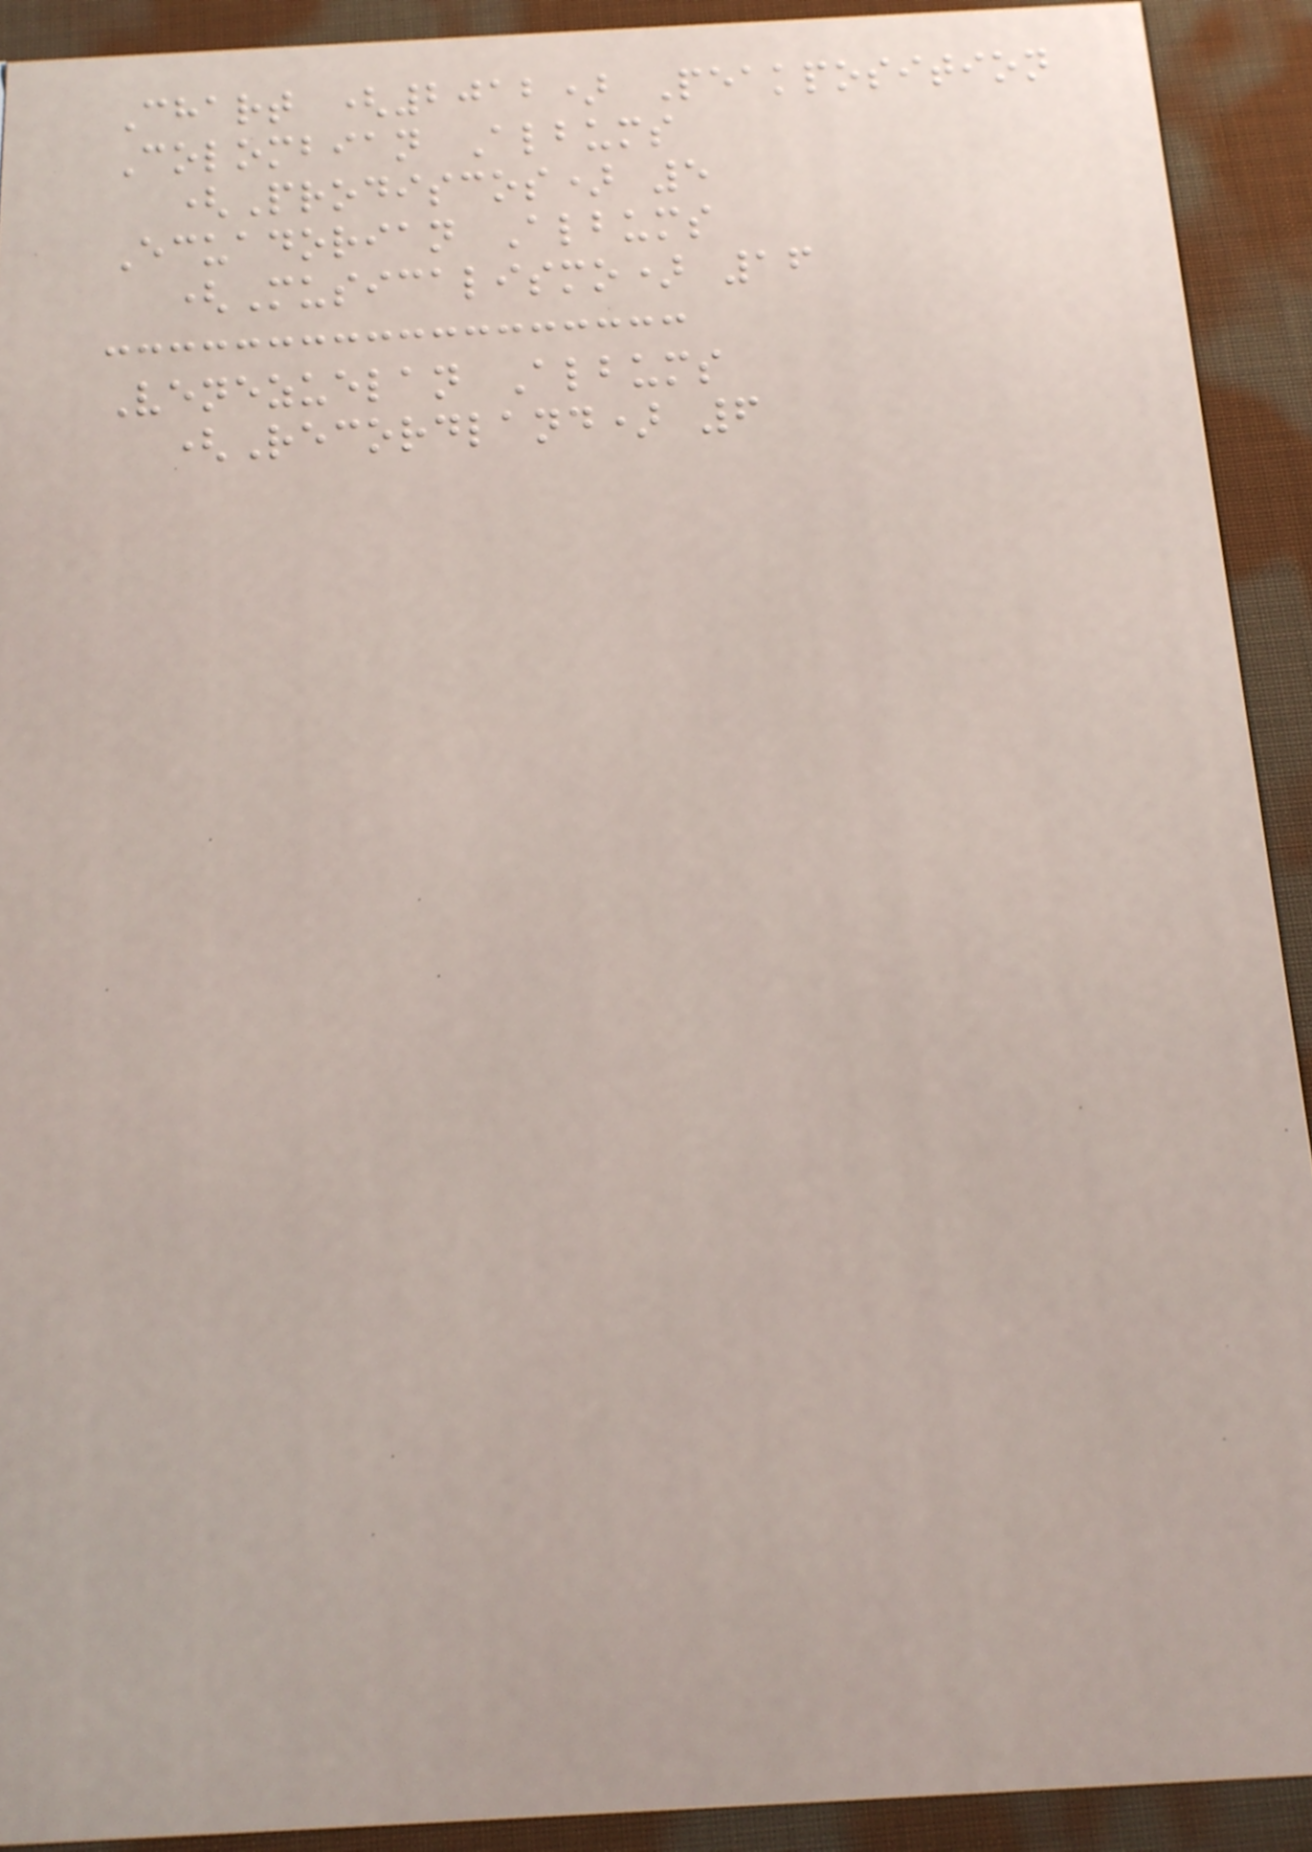Chart (2012) Peakposition
Colombian Albums
(Prodiscos) 5
Ecuadorian Albums
(Musicalismo) 16
Venezuelan Albums
(Recordland) 6
